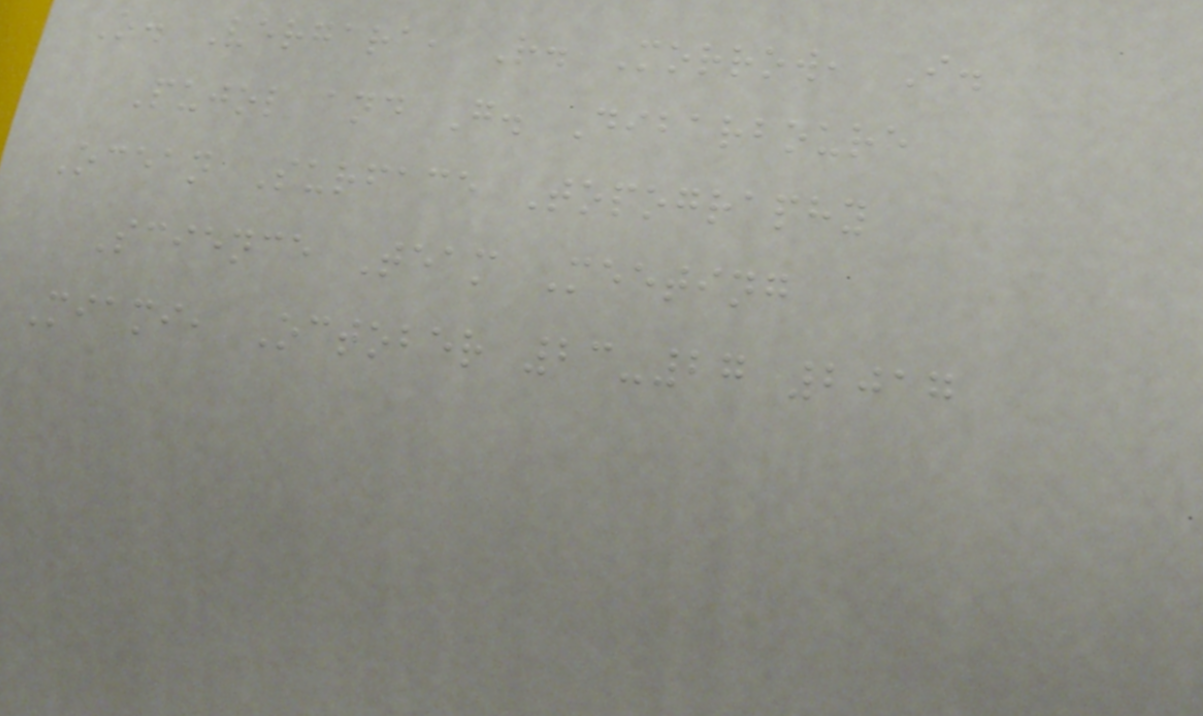O. Vergara, R. Morrow, I.
Pujol and G. Dibarboure
Ocean Surface Topography
Science Team Meeting
Miami, October 23-27 2017
